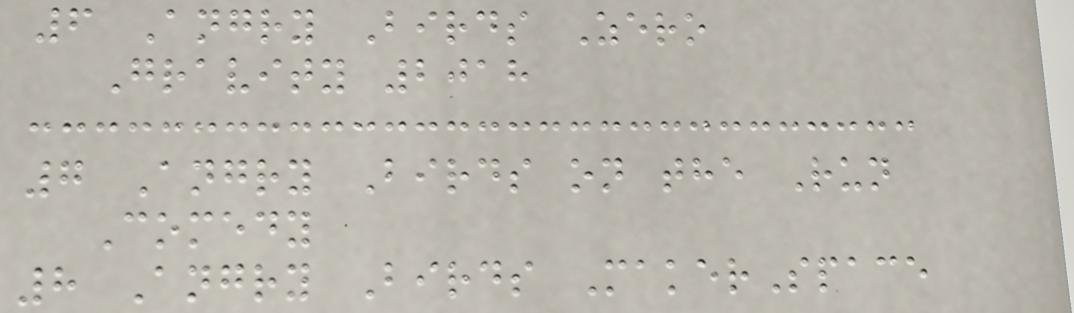6 Angry Birds Zero
Gravity 2018
7 Angry Birds on the Run
Comedy
8 Angry Birds MakerSpace
